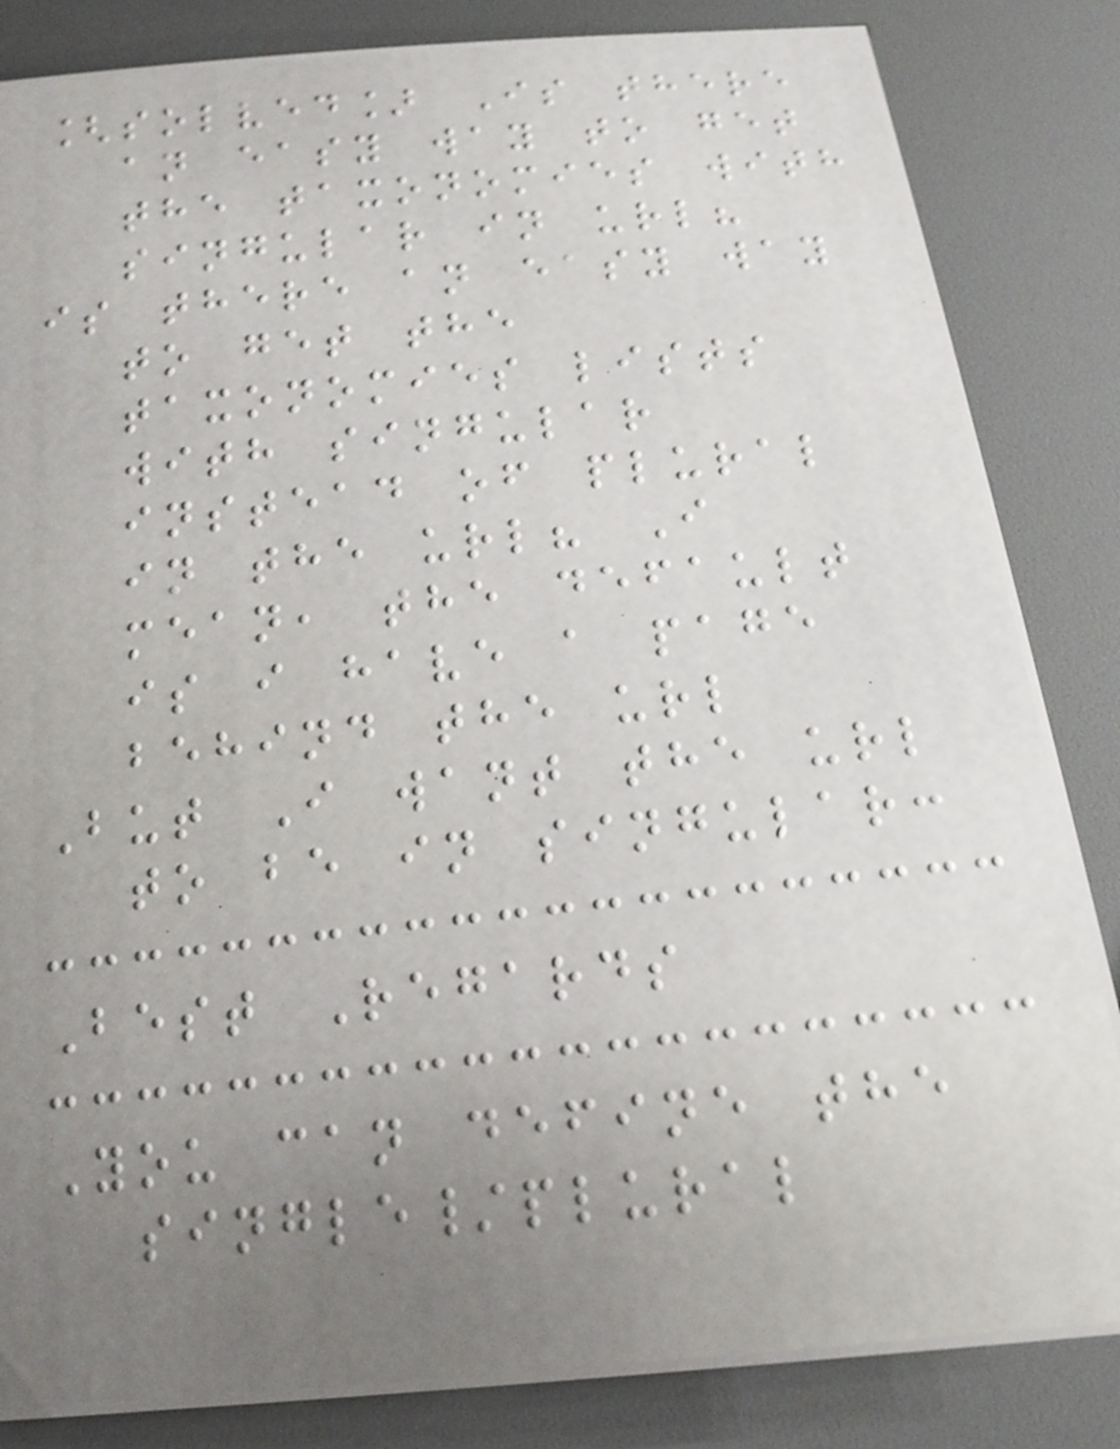[solved] Is there
an easy way to get
the taxonomies with
singular in url?
is there an easy way
to get the
taxonomies lists
with singular
instead of plural
in the url? I
mean, the default
is i have a page
behind the url
But I want the url
to be in singular:
Best Regards
You can define the
single/plural
